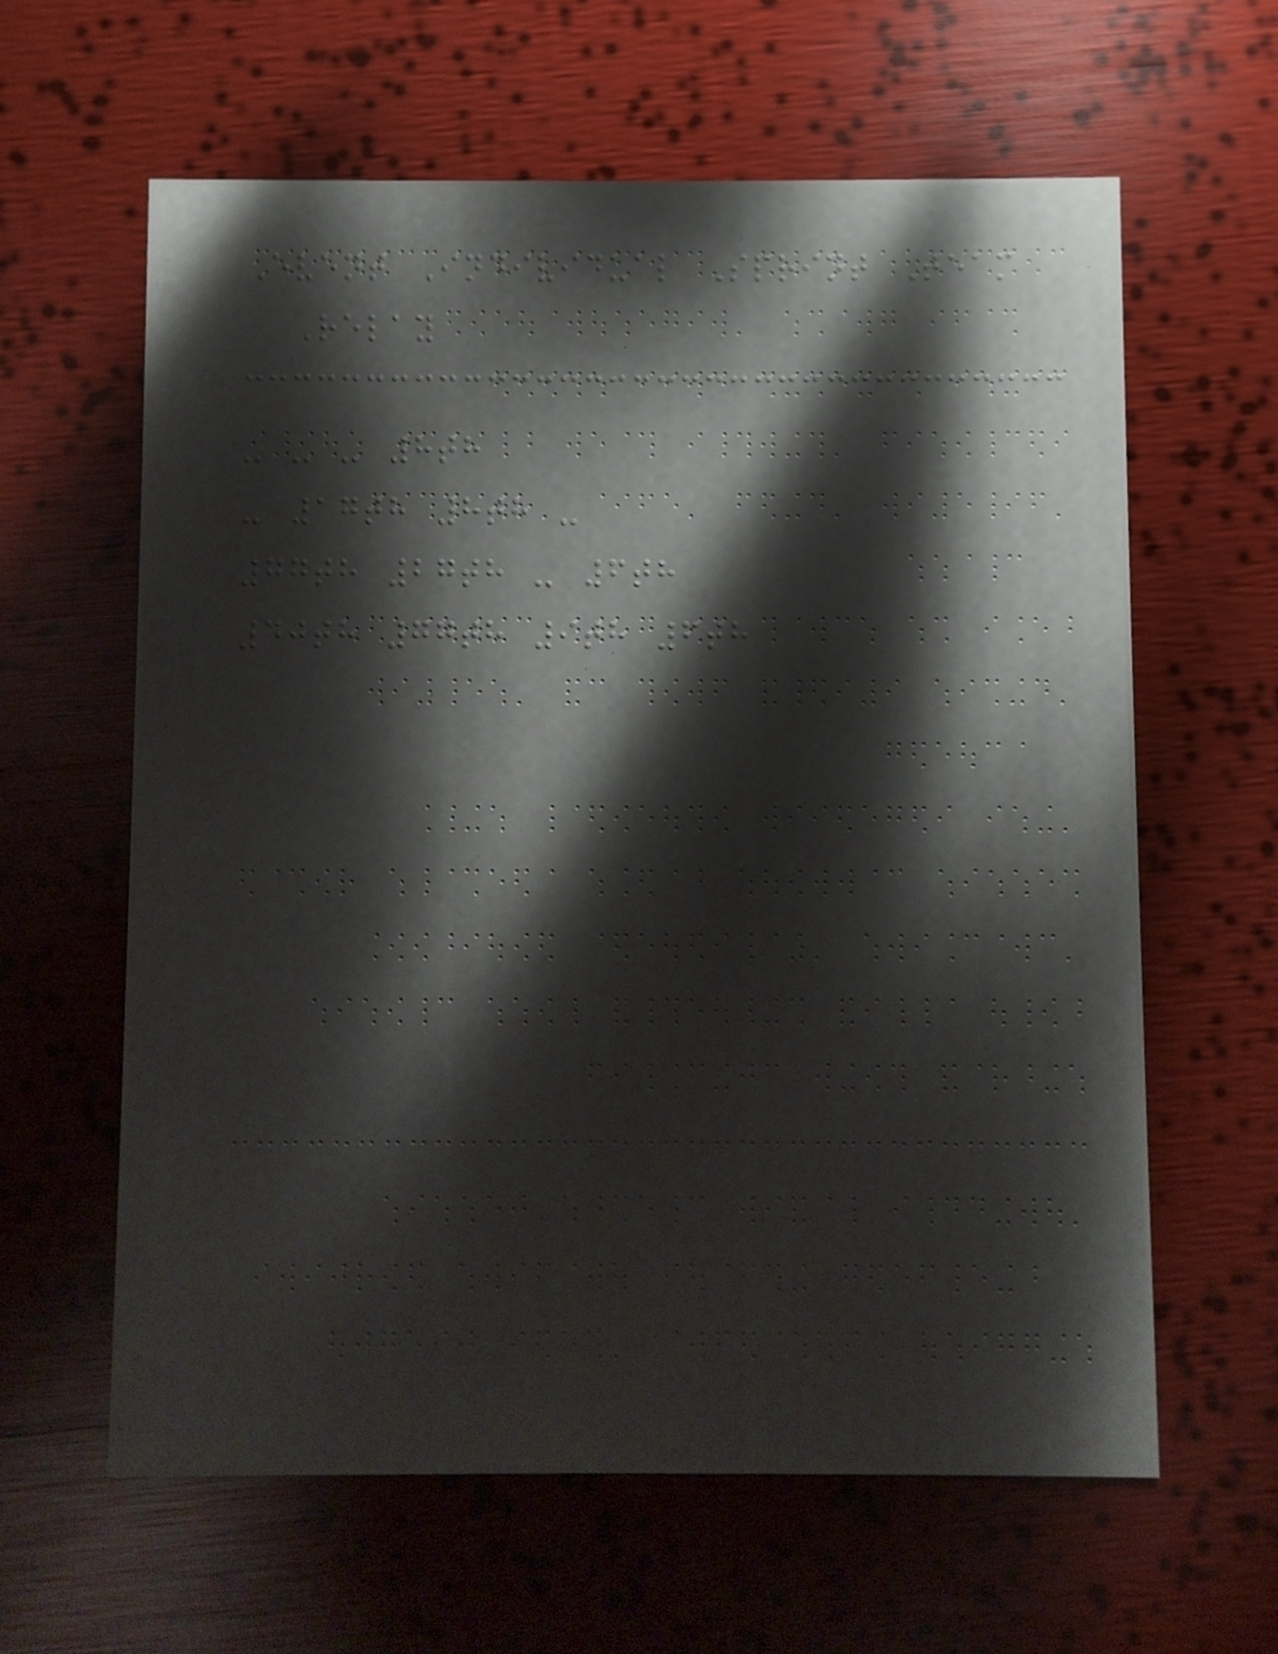Event Individual Sprint Team
Relay
- - - 8th
- 17th 8th -
77th 27th - 6th
40th 77th 9th 6th
